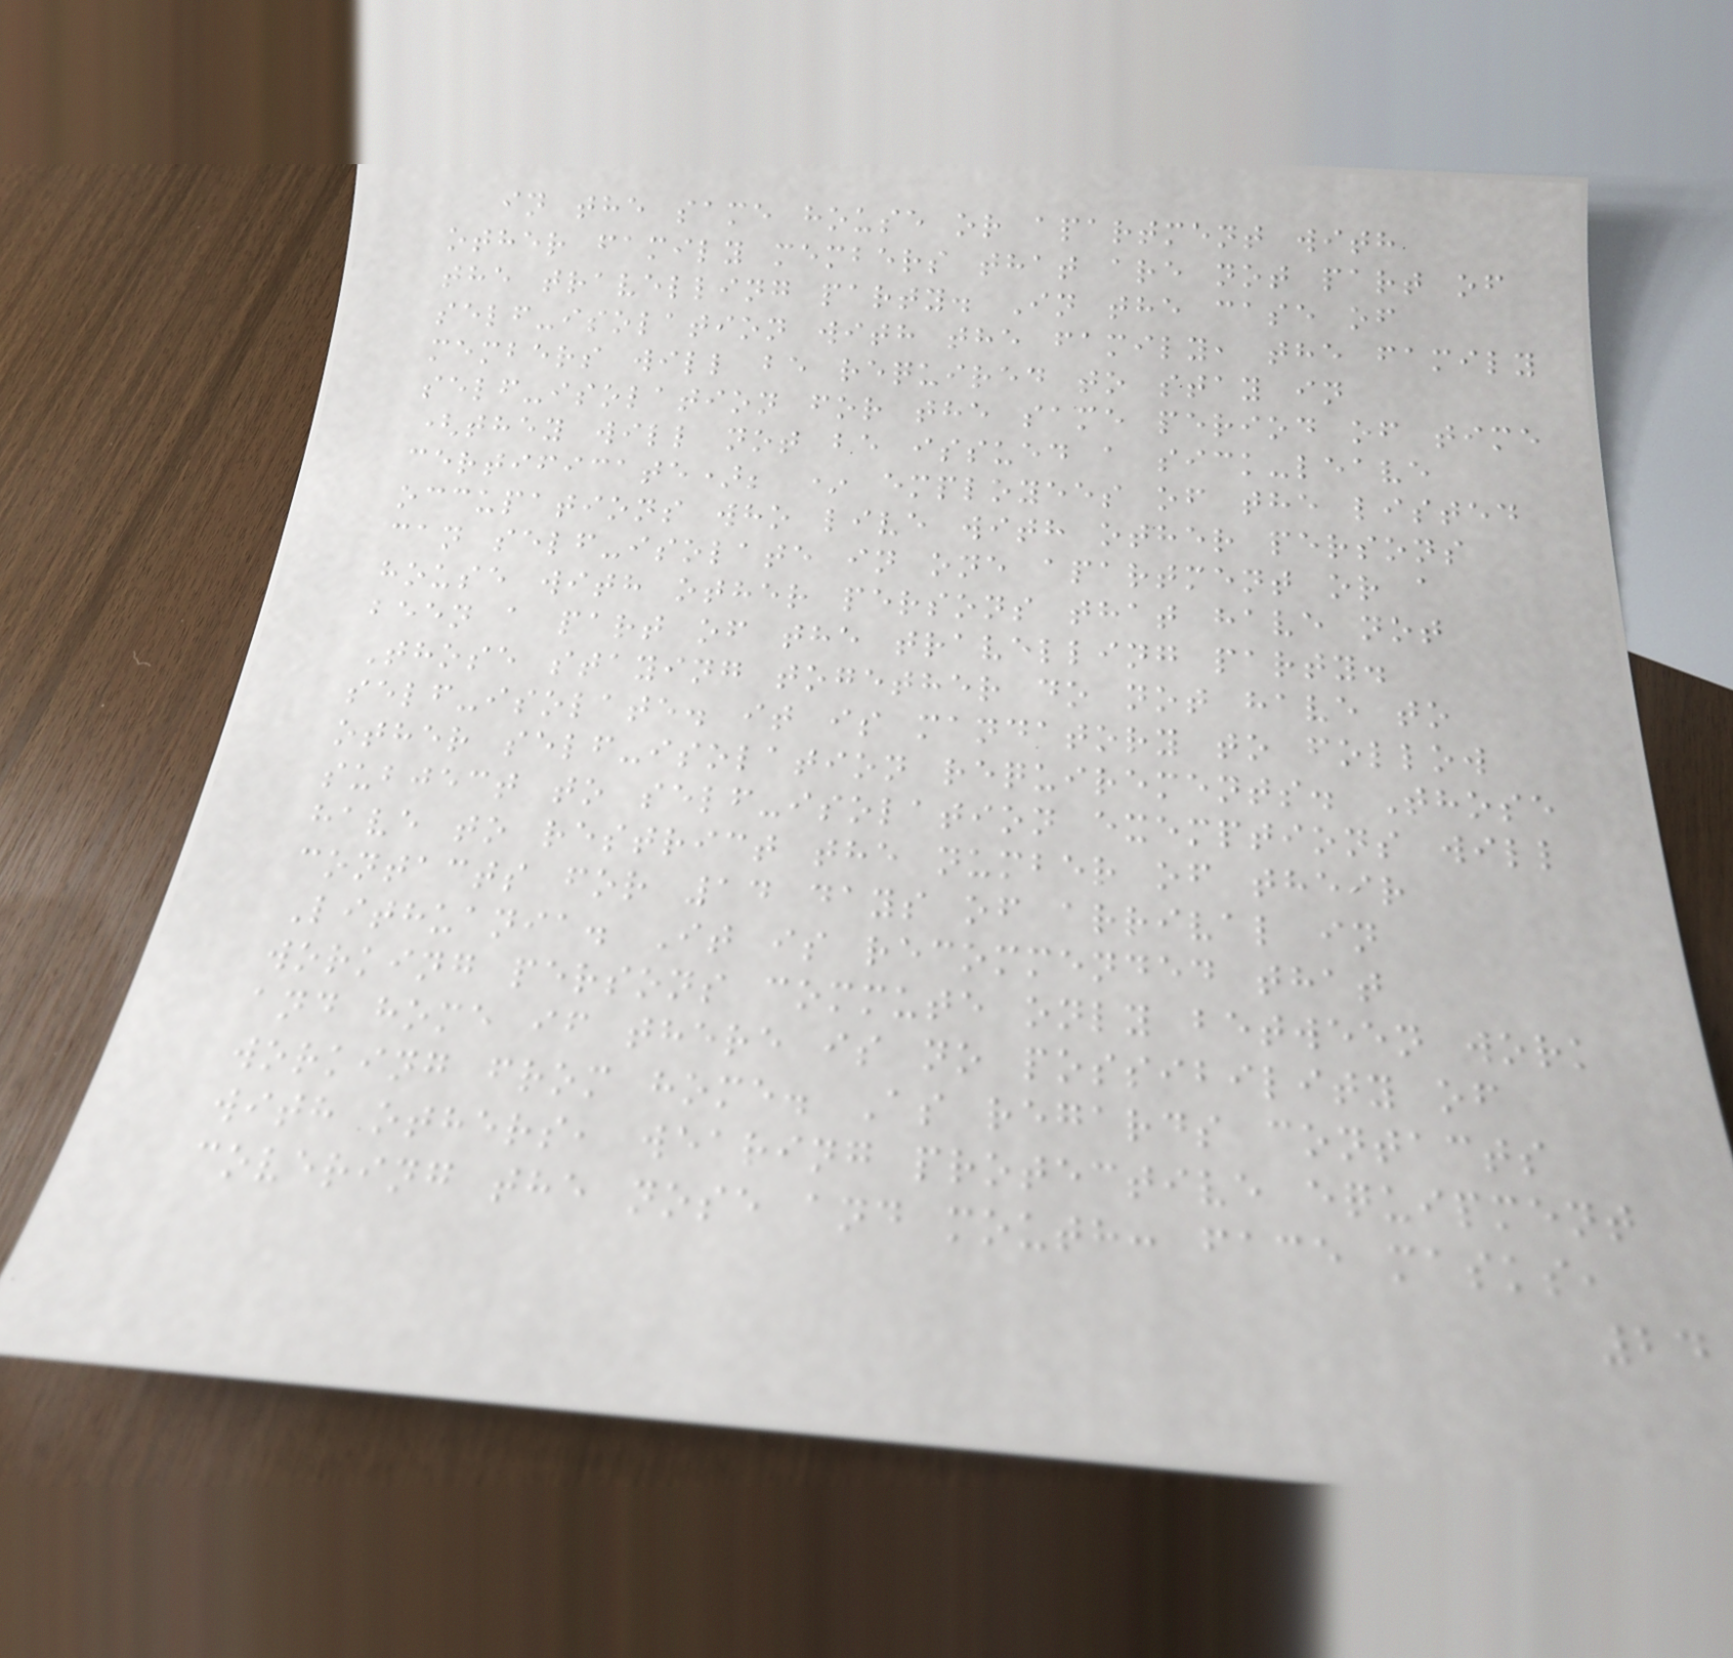in the same house or apartment with
other family members that are not part of
the travelling party. In the case of
self-isolation with the family, the family
members will be required to stay in
self-isolation for the same period of time
(they will not be issued a sick-leave
certificate); * employees of the listed
occupations who live with other persons
can self-isolate in one apartment or a
house with other persons that have not
been a part of the travelling party.
Those staying together do not have to
self-isolate. it is mandatory to follow
other self-isolation requirements. Those
subject to self-isolation exemptions will
have to restrict the number of their
contacts for 14 days of arrival in
Lithuania. It is recommended that
working persons commute only between work
and home if there is no possibility of
working from home. As regards contacts
with others, wearing protective equipment
covering the nose and mouth: face masks,
24
